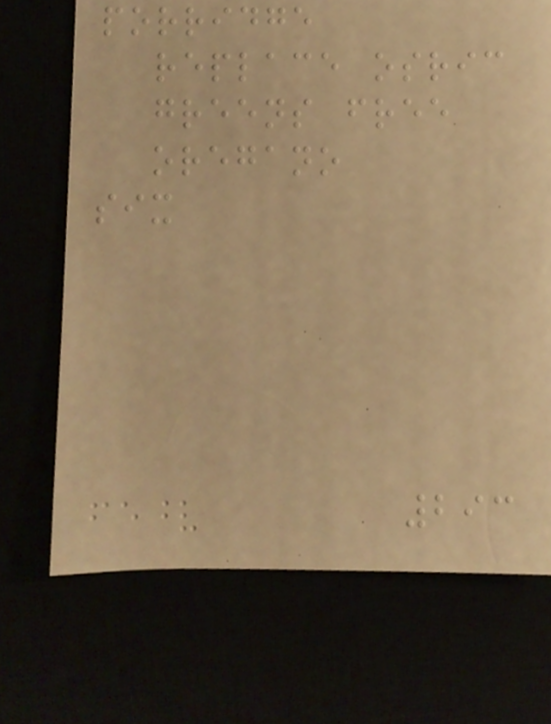porridge
replace osric
greens free
oregano
six
293
